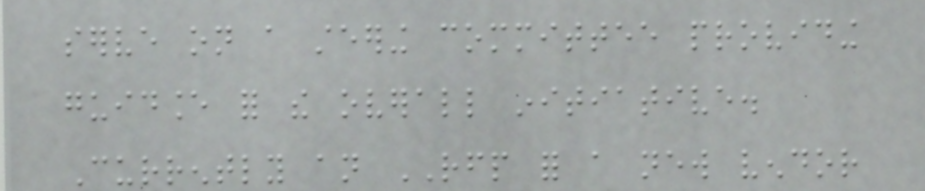serve on a steering committee providing
guidance for the overall initiative.
Currently an RFP for a new vendor
